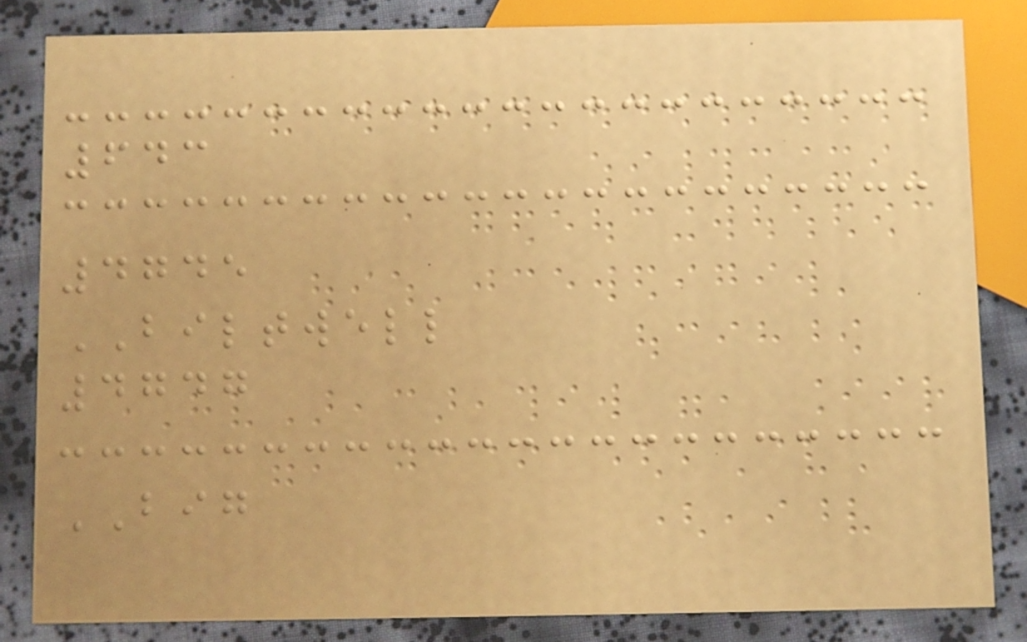643
4745
BILTWELL
4747
BIG
